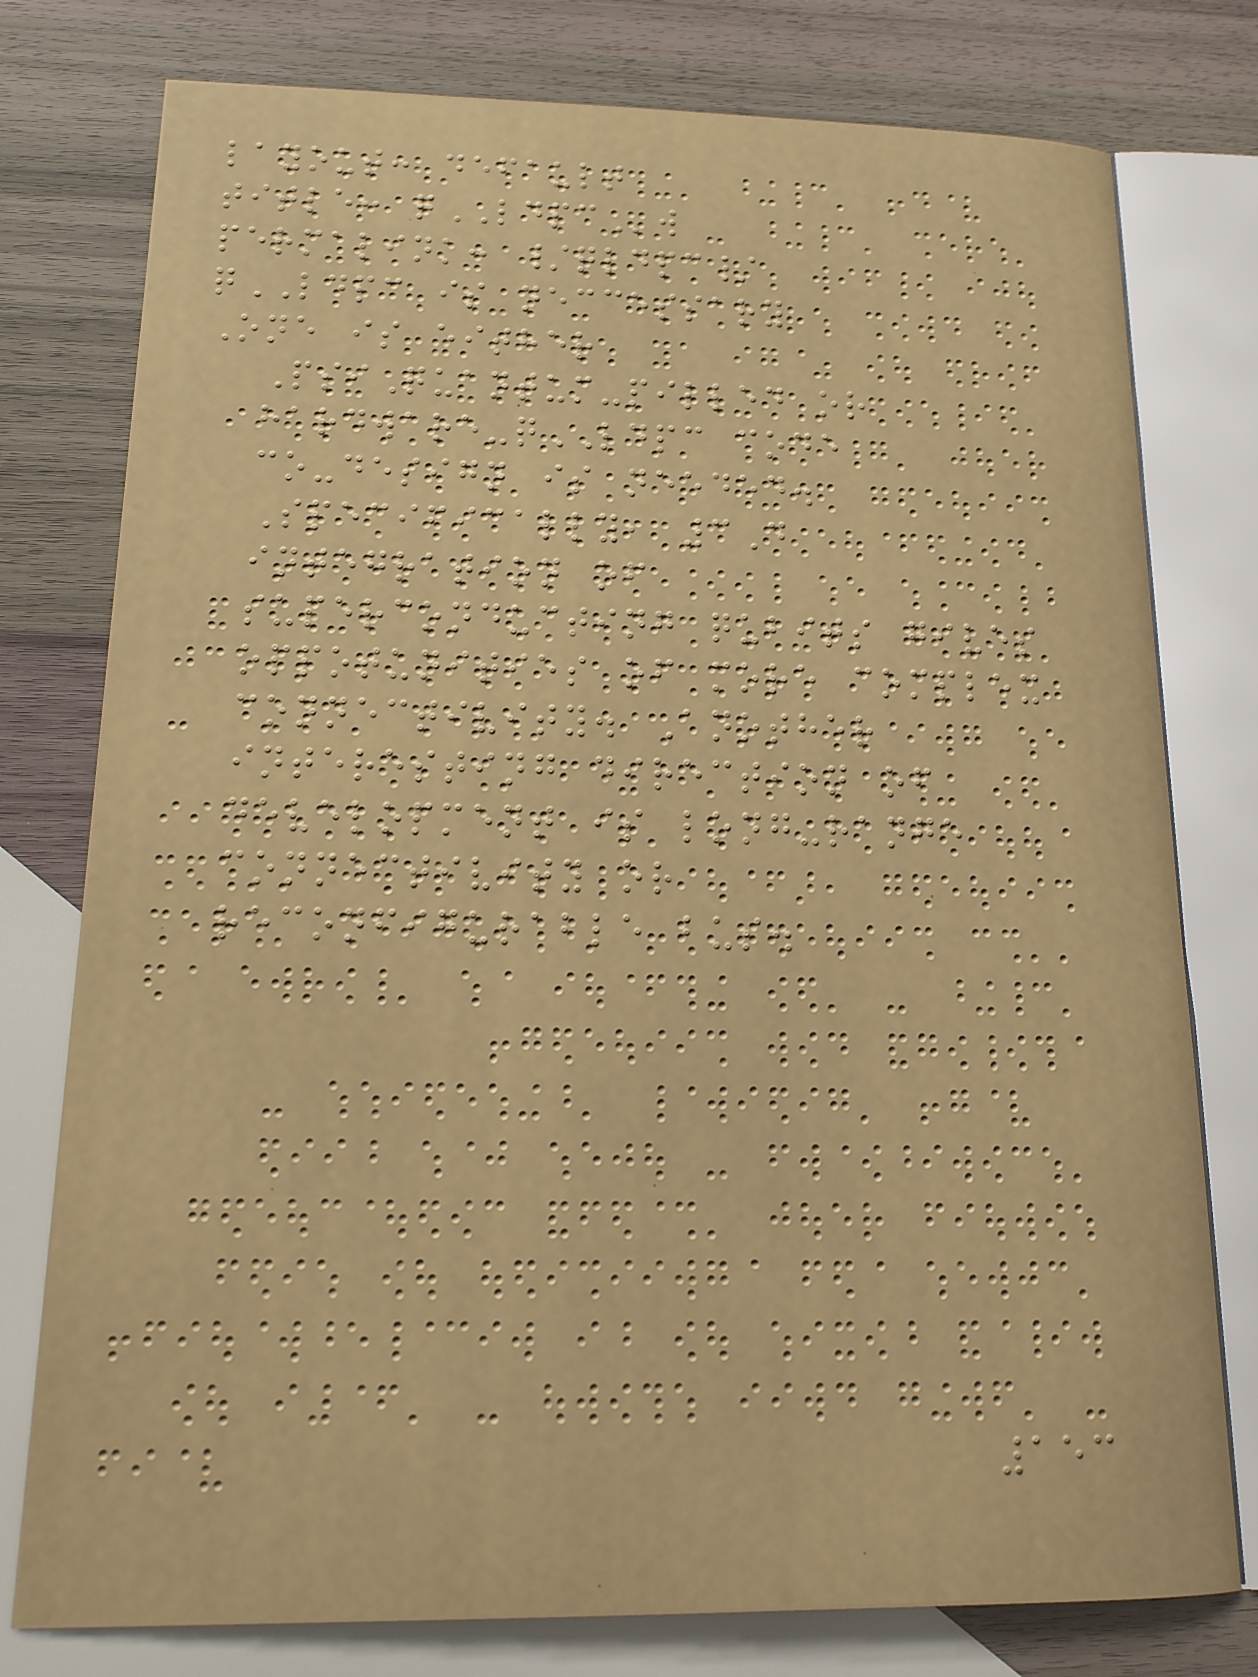layout: default
title: qLDPCw
permalink: /qldpc/
qLDPC is neccessary
One is either
PsiQuantum-pilled or
hardware-qLDPC code
co-design is needed.
Specifically, 3D
integration of
superconducting qubits gives
oppotunities of more complex
connectivity. Another
interesting direction of
development is long-range
connectivity or
reconfigurable bus.
153
